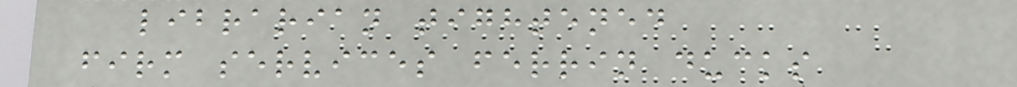librarian tightened
firm services ferrin ducks
